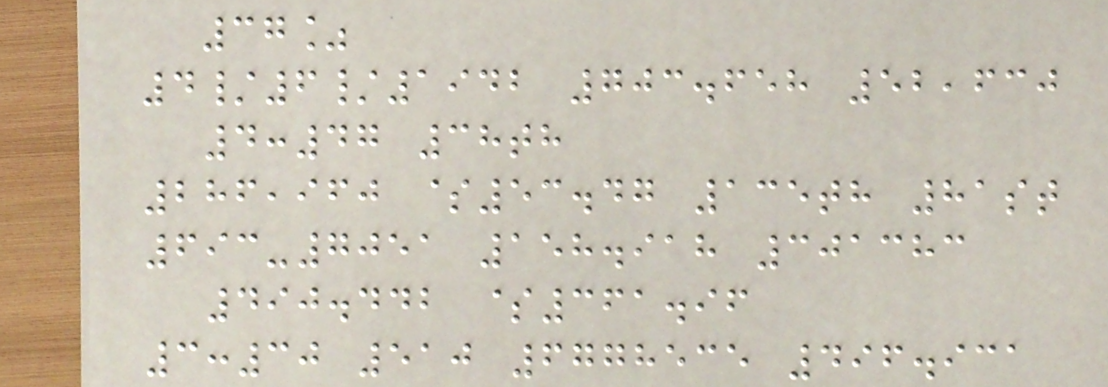37%
4/6/1942 703.658 52,630
4:47 38th
286,960 $53.47 135th 81st
693-7051 158.918 301383
490.442 $361.96
3:30 510 6778535 496.931
